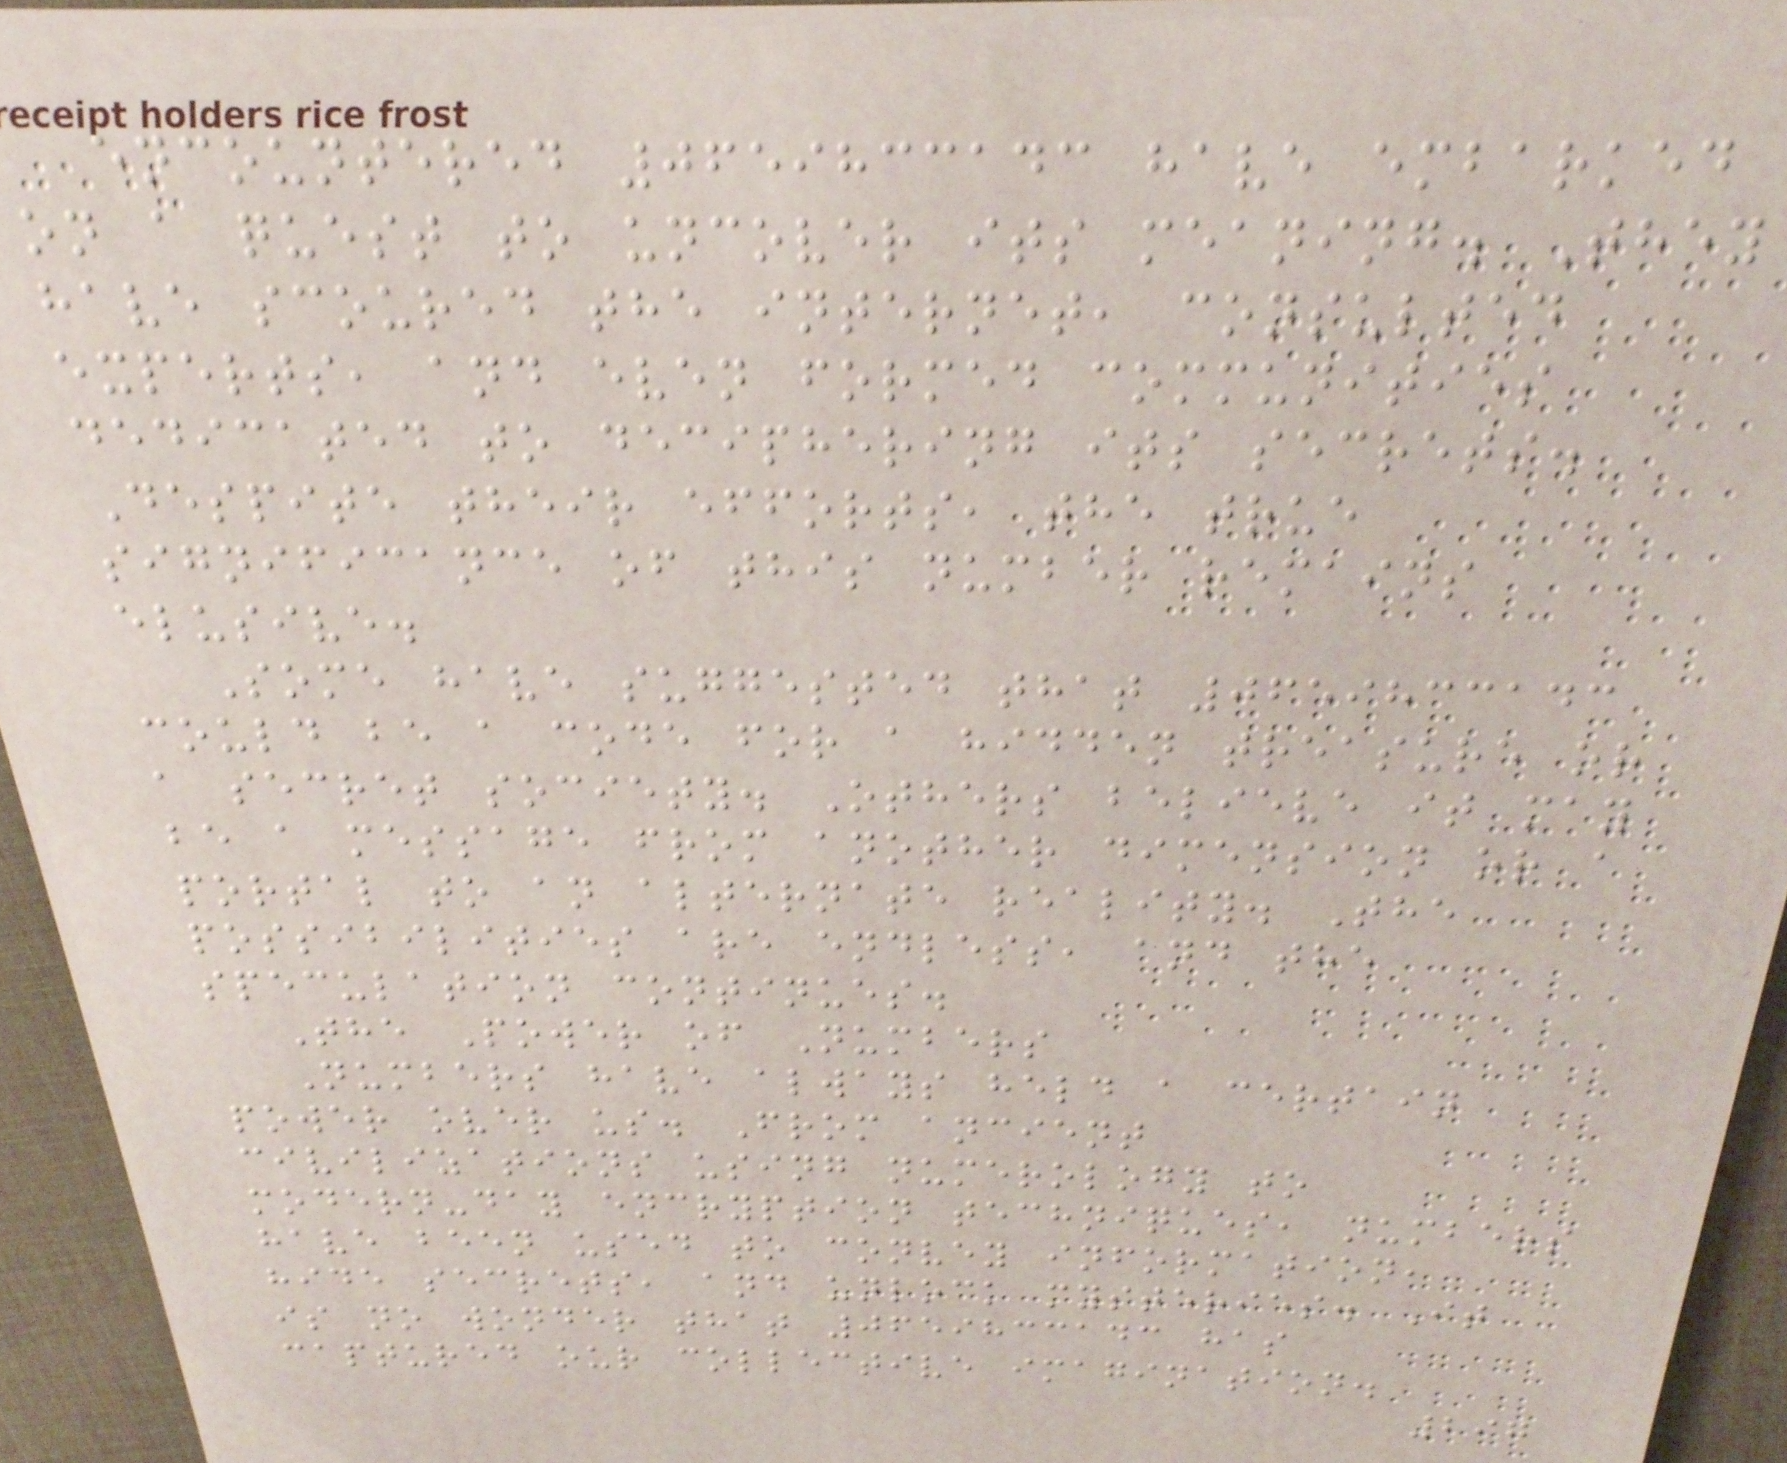encountered 0659833143 have embarked
on a quest to uncover its meaning. They
have scoured the internet, consulted
experts, and even formed communities
dedicated to deciphering its secrets.
Despite their efforts, the true
significance of this number remains
elusive.
Some have suggested that 0659833143
could be a code for a hidden treasure or
a secret society. Others believe it may
be a message from another dimension or a
portal to an alternate reality. The
possibilities are endless, and the
speculation continues.
The Power of Numbers
Numbers have always held a certain
power over us. From ancient
civilizations using numerology to
modern-day encryption techniques, numbers
have been used to convey information,
hide secrets, and unlock mysteries. It
is no wonder that 0659833143 has
captured our collective imagination.
297
